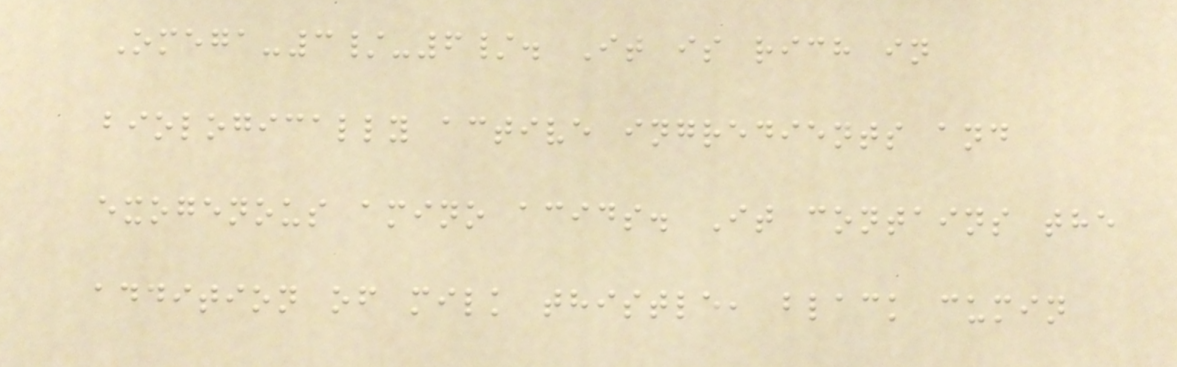Omega-3/-6/. It is rich in
biologically active ingredients and
exogenous amino acids. It contains the
addition of milk thistle, black cumin
